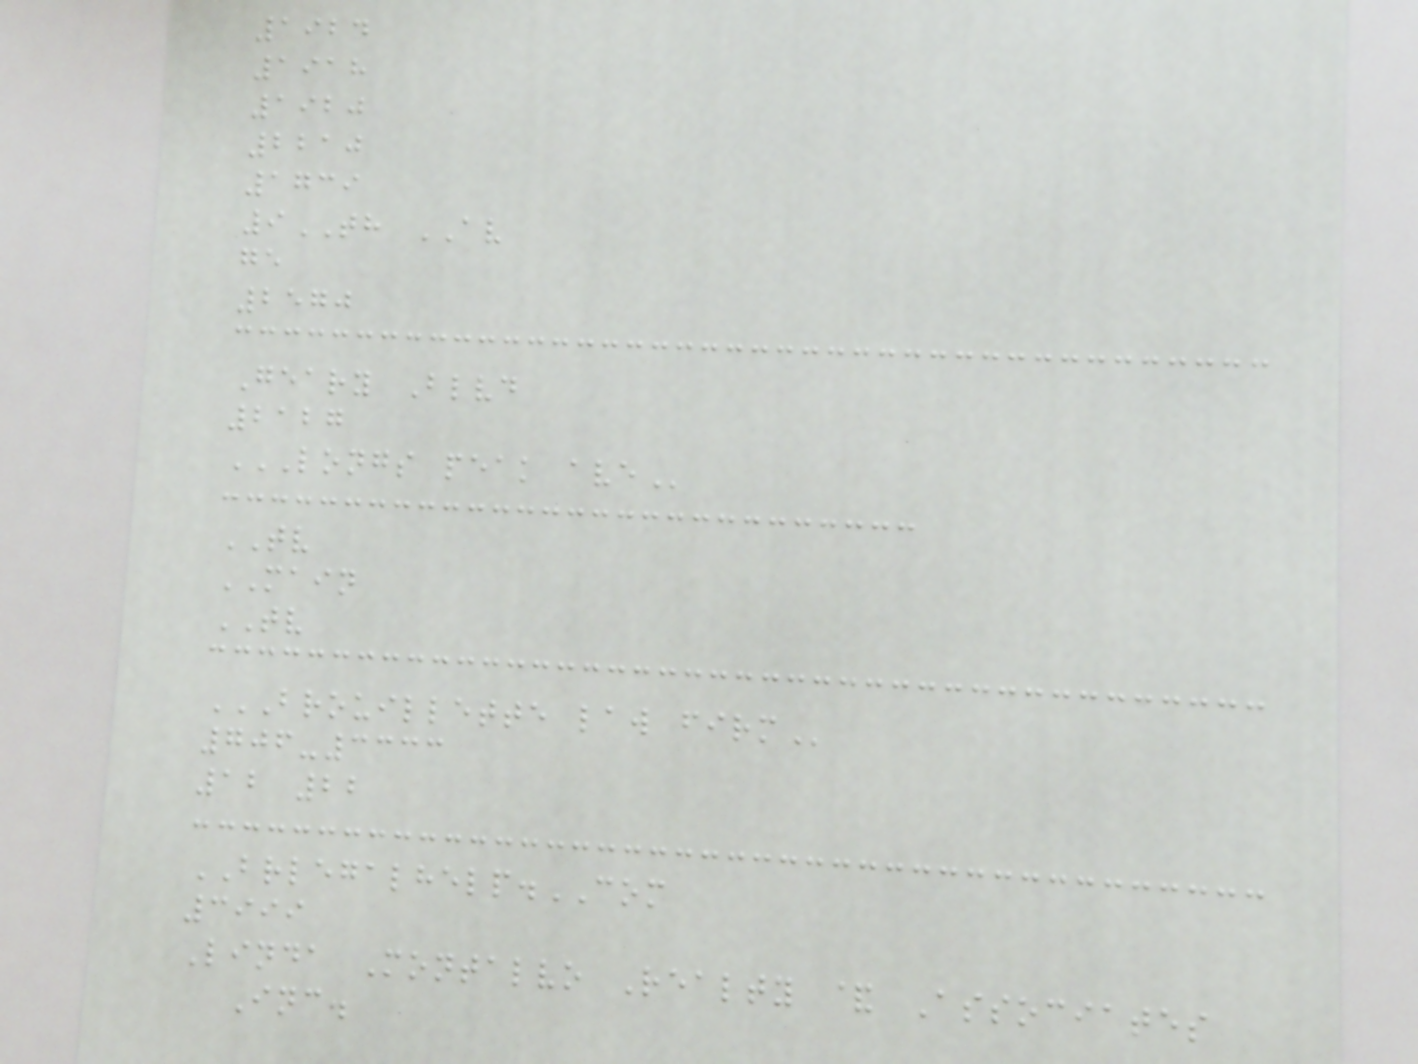1924
1918
1920
2210
1739
9TH AV
ge
2570
Geary Blvd
2127
LONGS PEAK AVE
TV
MAIN
TV
BROUILLETTE LAW FIRM
706-3333
12 22
BRLEGALHELP.COM
3999
Linda Montalvo Realty & Associates
Inc.
